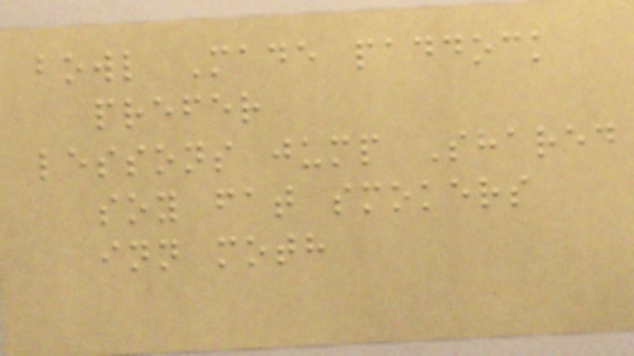bowl Made paddock
prefer
lessons jump Shared
soy fat smokers
inn moth
